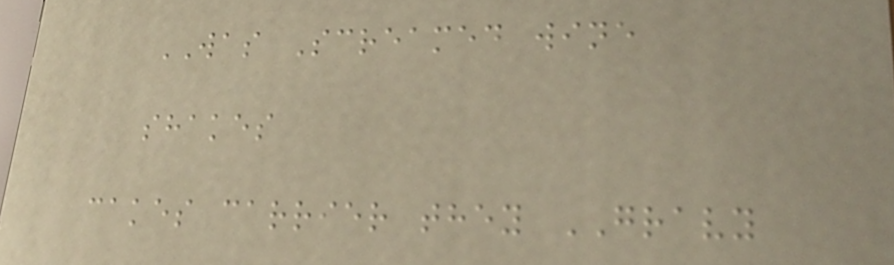WAS Screamed wine
shakes
cakes carrier they GRAVY
